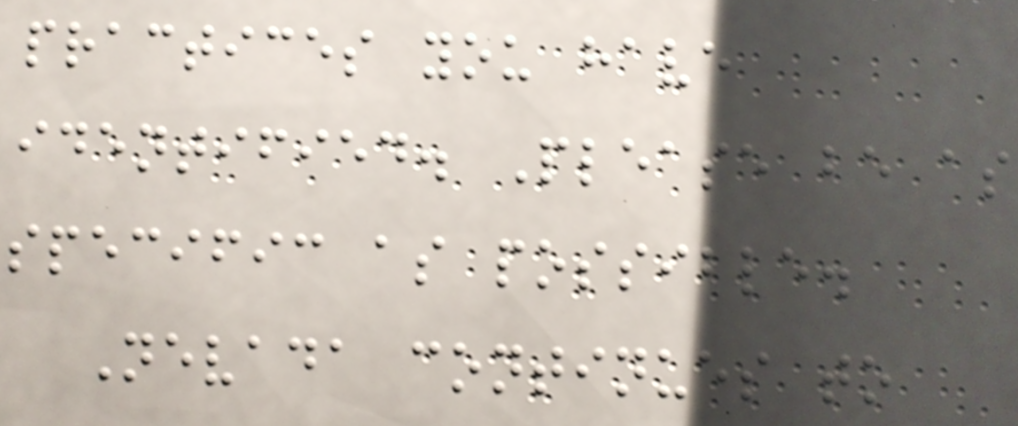practices you have
identified. Please be as
specific as possible.
Nevada continues to
